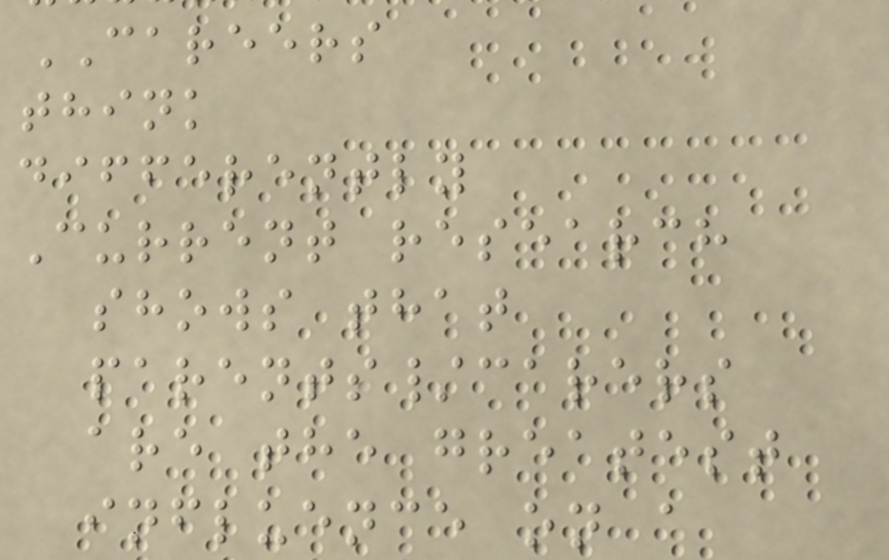CAREERS
think
differently
Current research
shows that
parents/carers
are the greatest
influence on a
